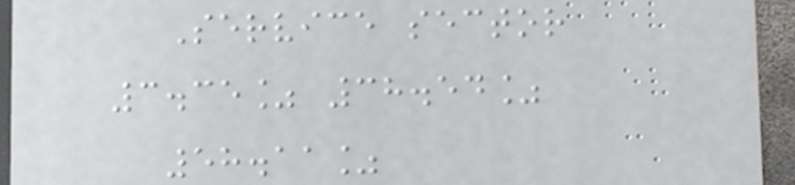Service sector
3.35% 38.54%
58.11%
